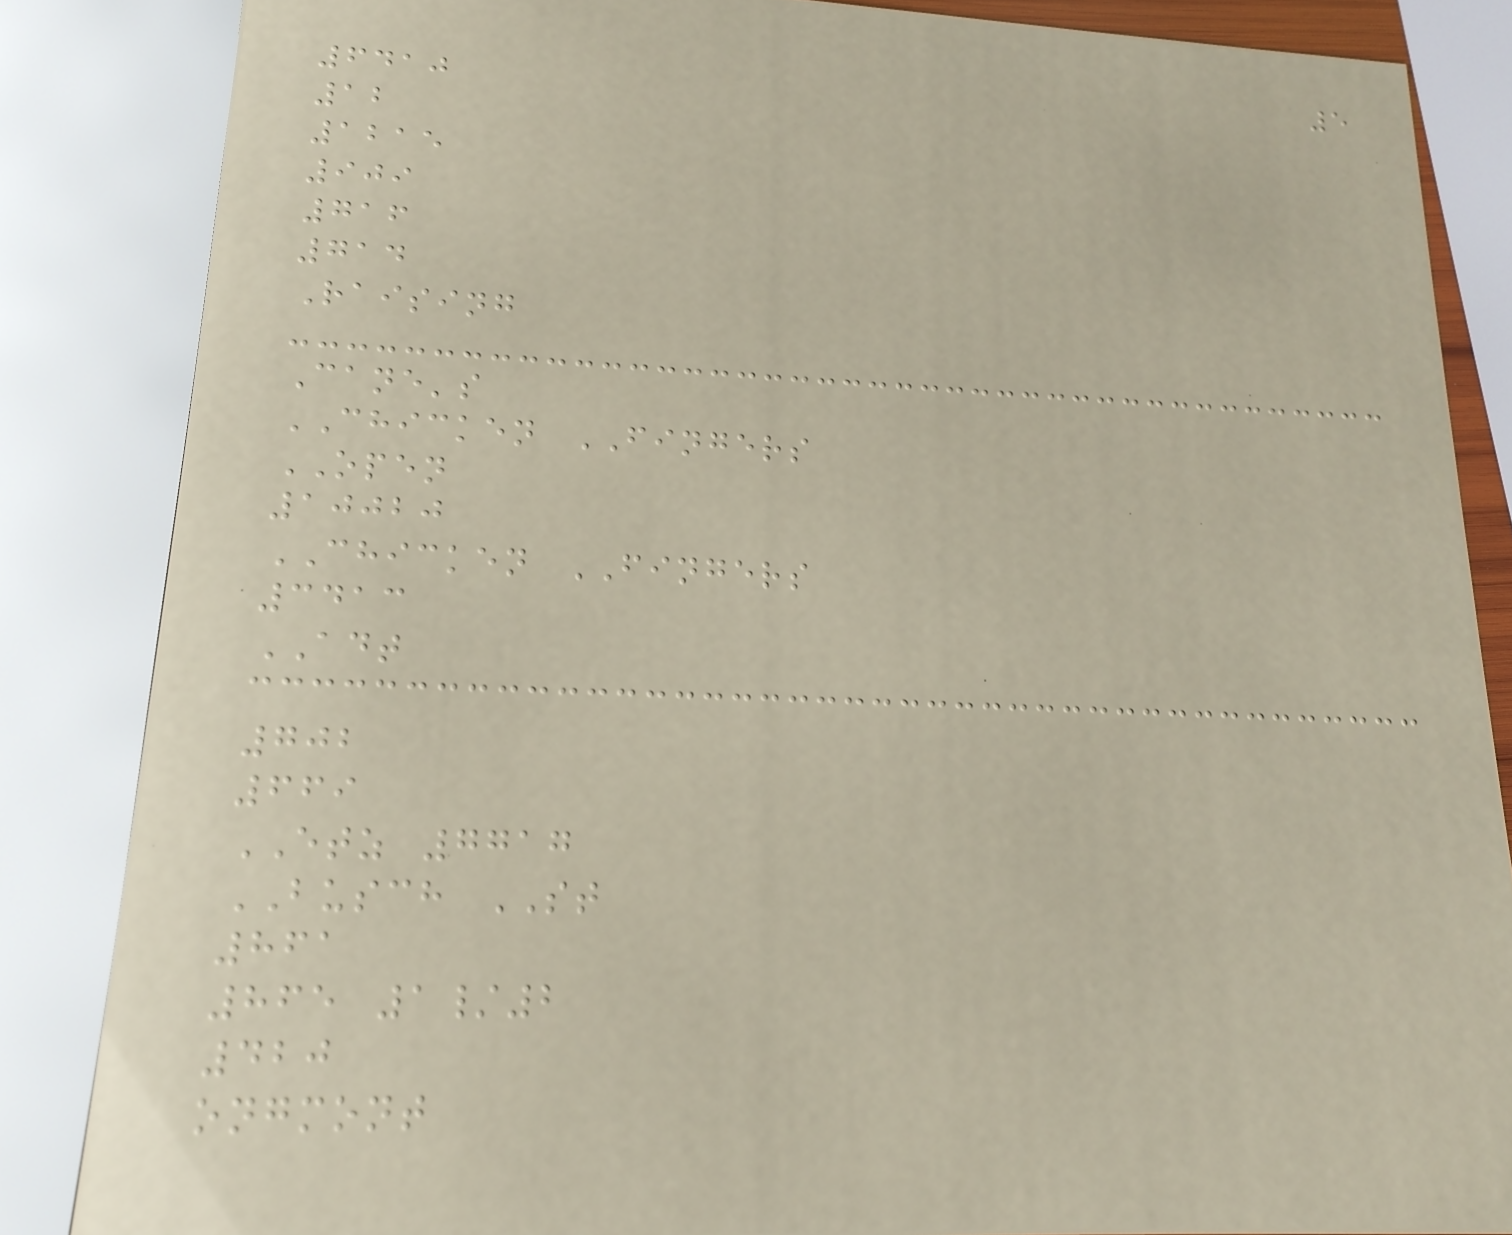5
6410
12
1215
909
716
714
Raising
Cane's
CHICKEN FINGERS
OPEN
10020
CHICKEN FINGERS
3413
ADT
702
669
ETZ 7717
BUSCH ST
861
865 1/2
420
ongmont
